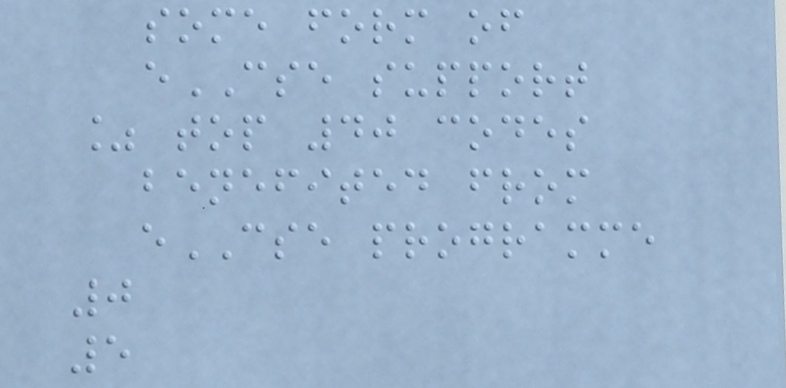some form of
eCSE support
% top 40 codes
benefited from
eCSE programme
0
5
